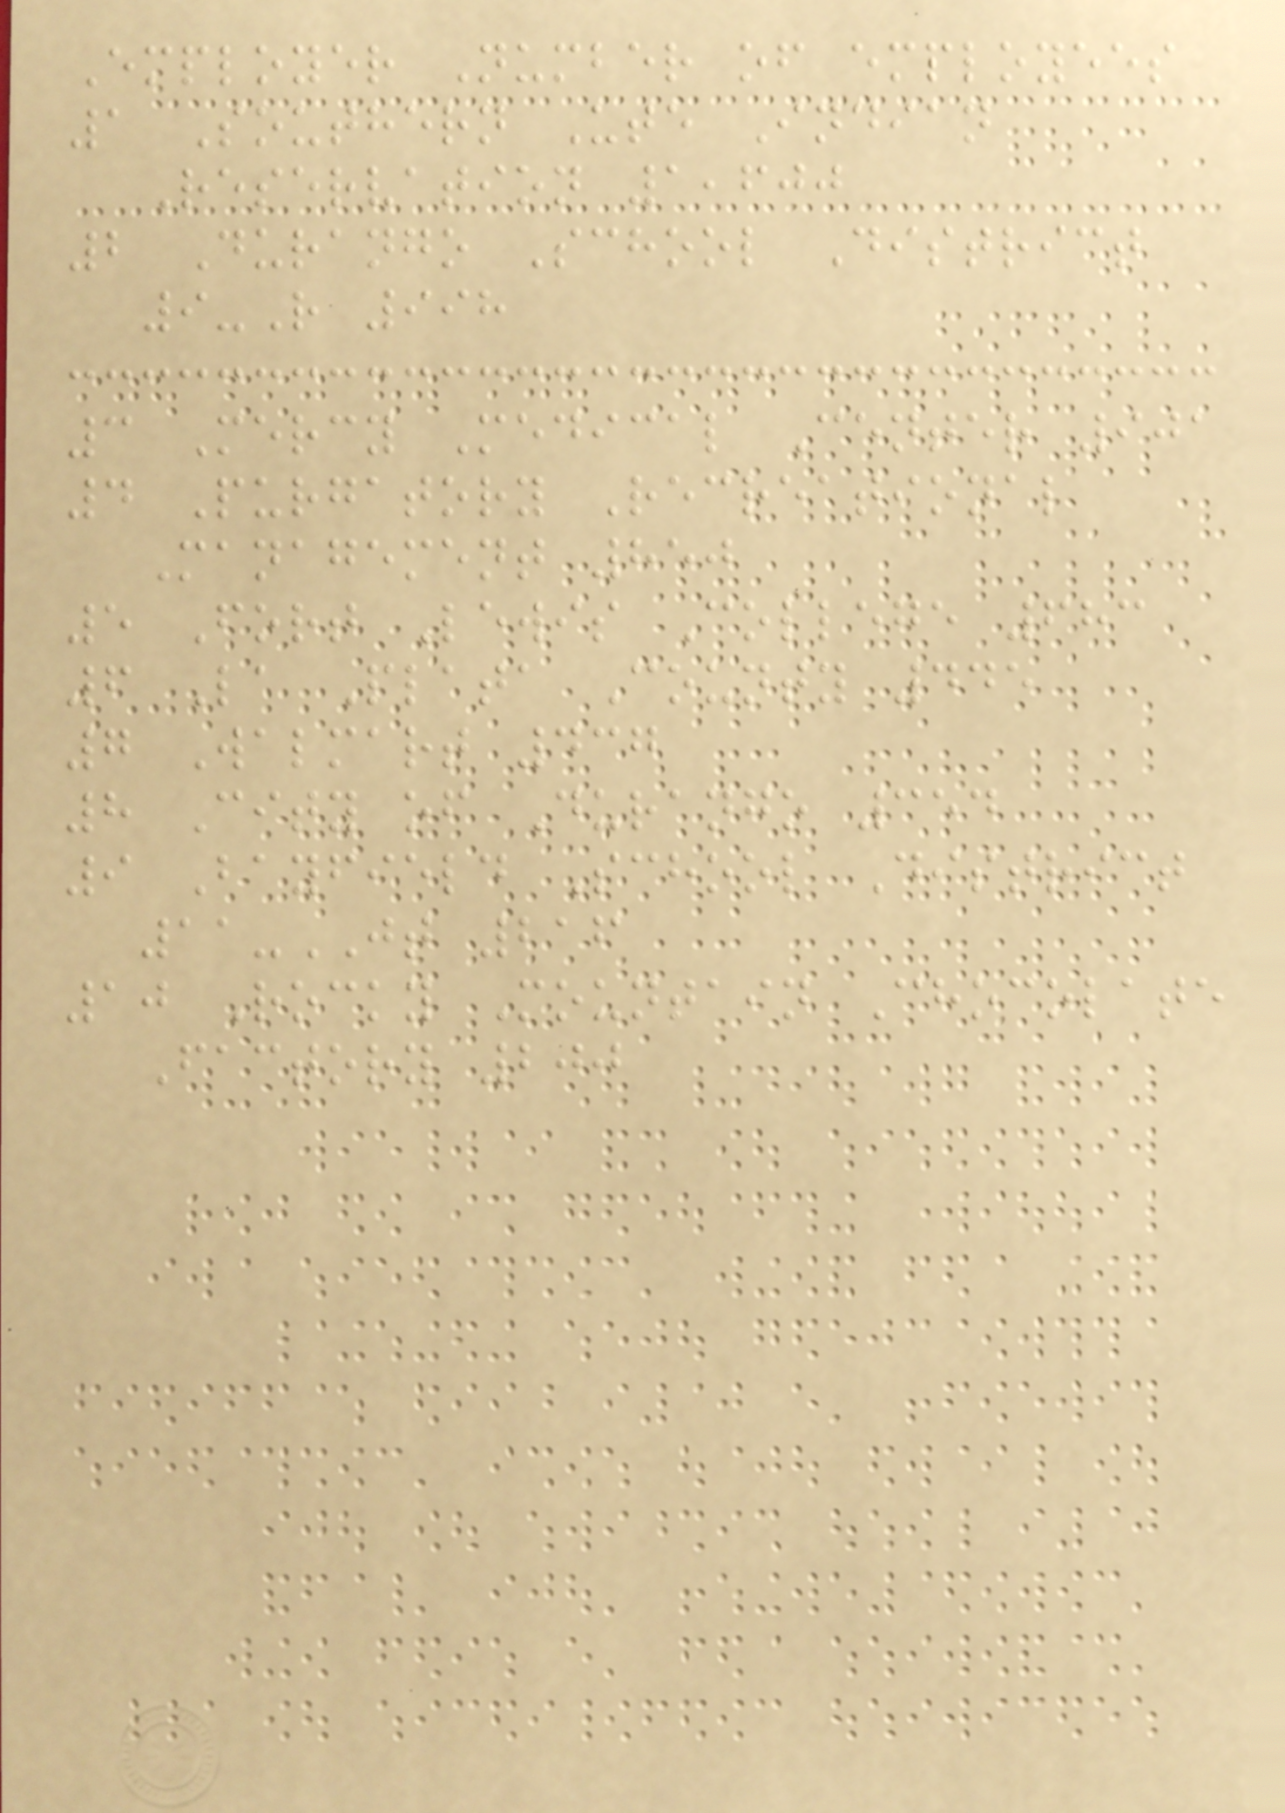Employer Number of employees
1 Southern Ute Indian
Reservation 1,600
2 Durango School District
9-R 998
3 Mercy Medical Center 901
4 Purgatory Recreational
Management 850
5 Fort Lewis College 683
6 La Plata County 445
7 Walmart 437
8 City of Durango 354
9 Bayfield School District
11-JT 216
10 Rocky Mountain Chocolate
Factory 200
